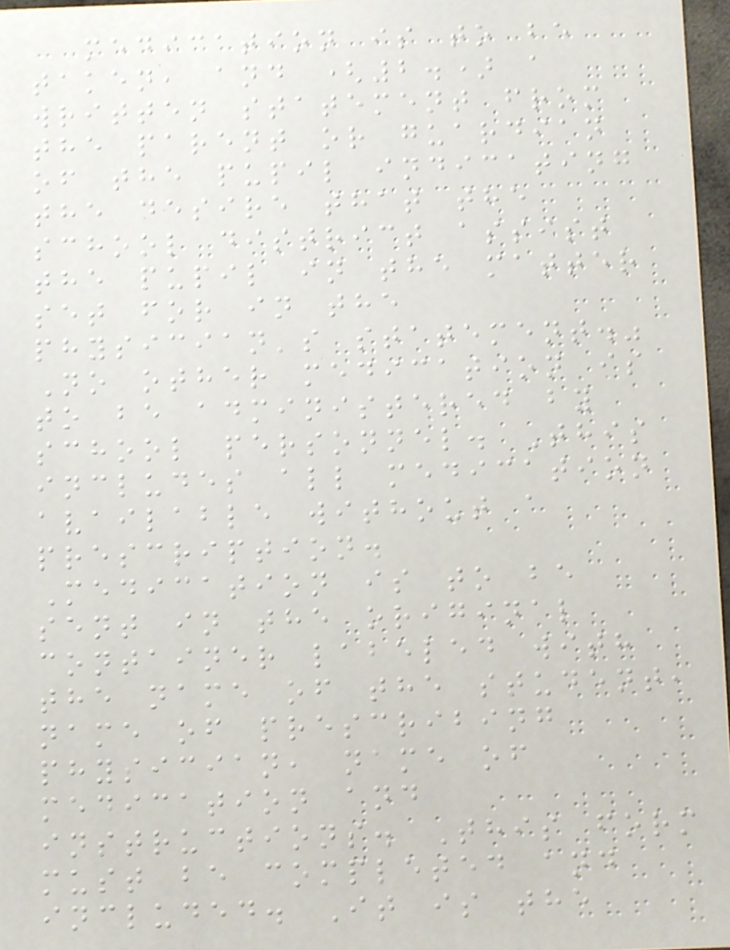medication is to be
taken, and (2.) a
written statement from
the parent or guardian
of the pupil indicating
the desire that the
school district assist
the pupil in the matter
set for in the
physician's statement."
No other medication is
to be administered by
school personnel. This
includes all medication
available without a
prescription.
Medication is to be
sent in the original
container labeled with
the name of the student,
name of prescribing
physician, name of
medication and
instructions. This form
must be completed and
included. It is the
